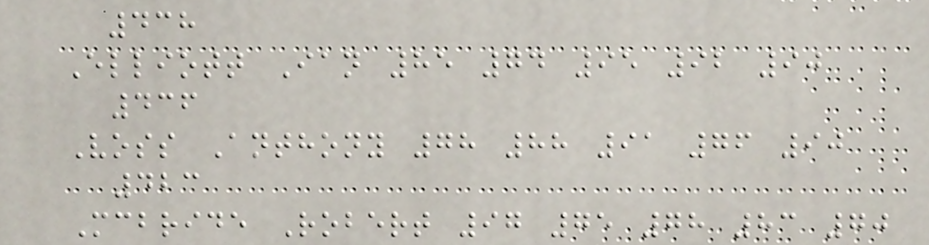438
Elliott Ian 85 74 95 92 90
436
Voss Anthony 78 88 91 76 90
423
Mcbride Robert 97 75 78 83 70
